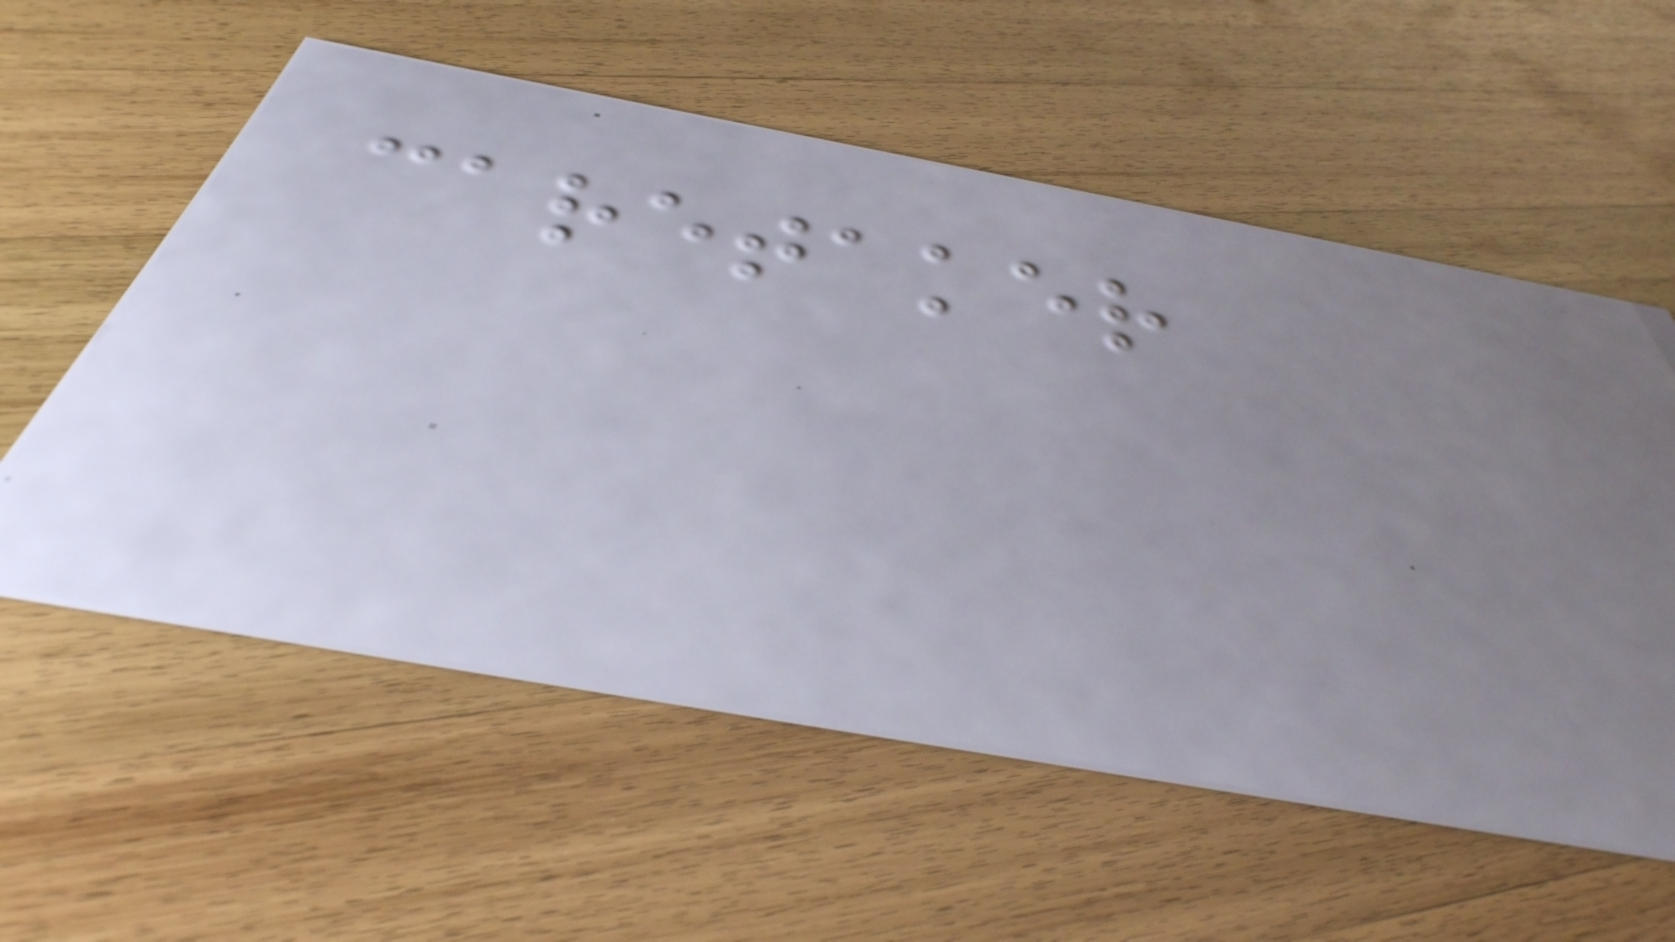caretaker
